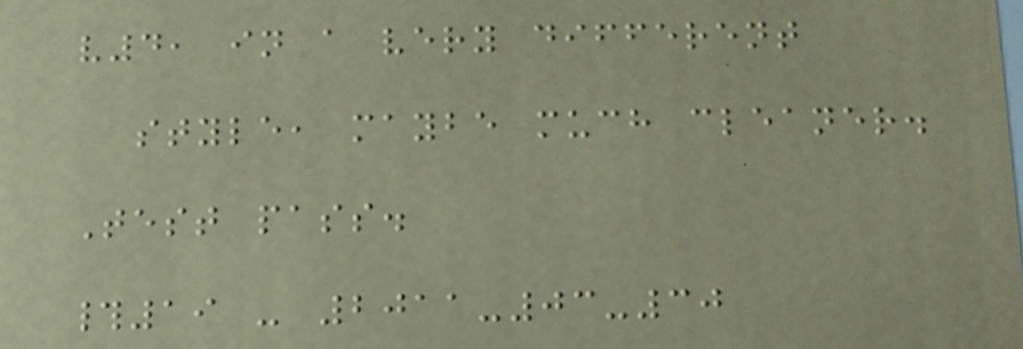v4, in a very different
style, maybe much cleaner.
Test pass.
#19 - 2011-03-30
